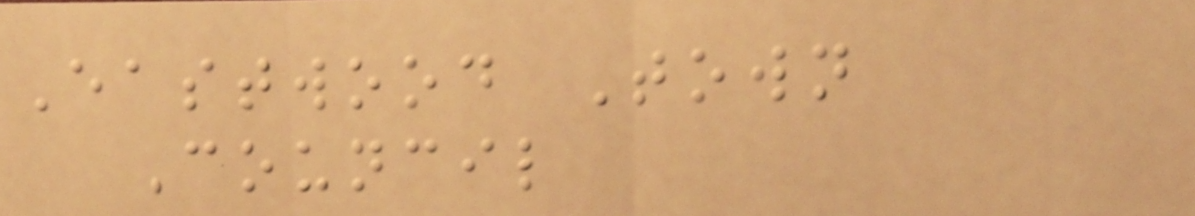Eastwood Town
Council
